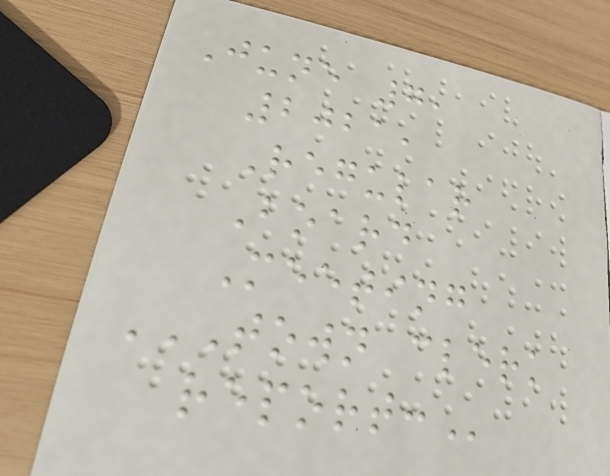June 7,
2021,
Regular
Board
Meeting
TOWN CLERK
REPORT:
